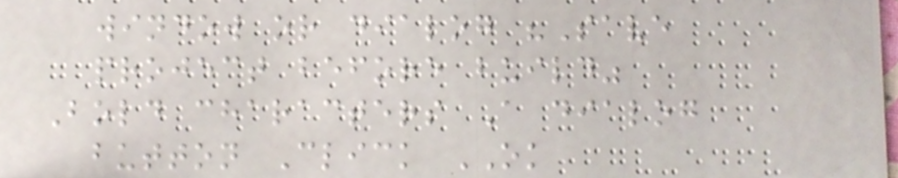window or dialog "Save
project before build"
Bold characters A dialog
button Click OK
